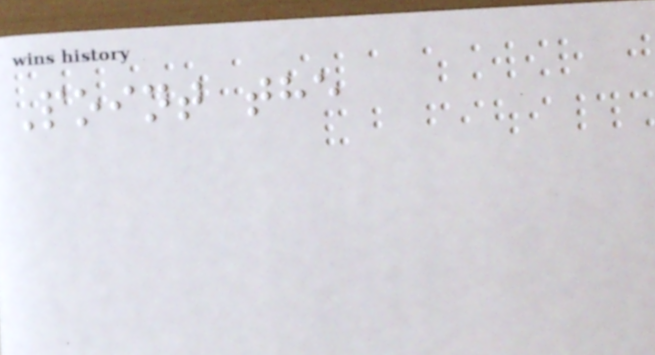Point the
